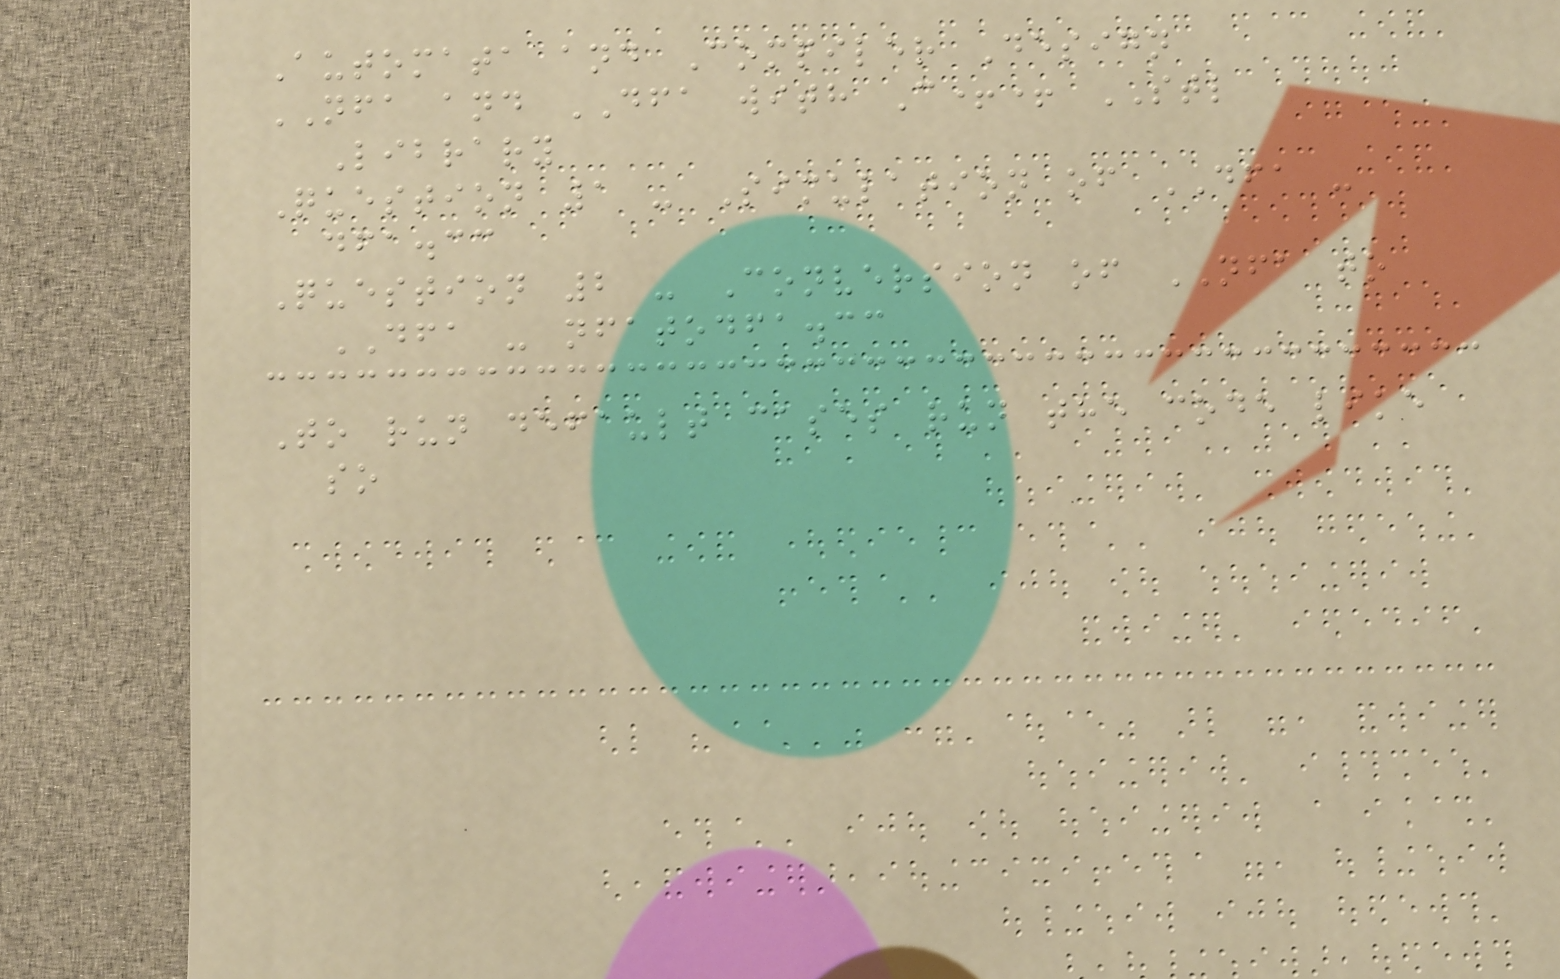Automata and Compiler Design
NFA and DFA with C++ STL
Library
Question 1 - Simulation of DFA -
dfa.cc
Question 2 - Conversion of NFA to
DFA - nfatodfa.cc
To run default cases run the code like
so
